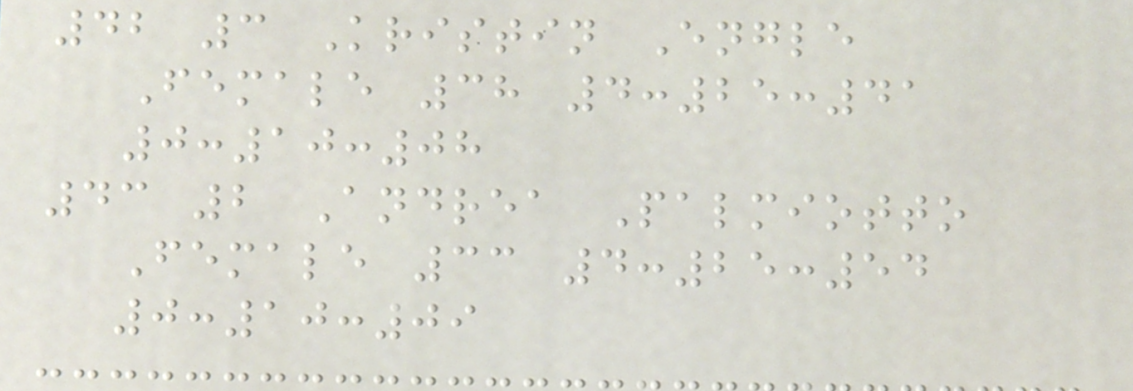42 3 Kristin Engle
Female 38 4:25:41
0:10:08
43 2 Andrea Palmiotto
Female 33 4:25:54
0:10:09
